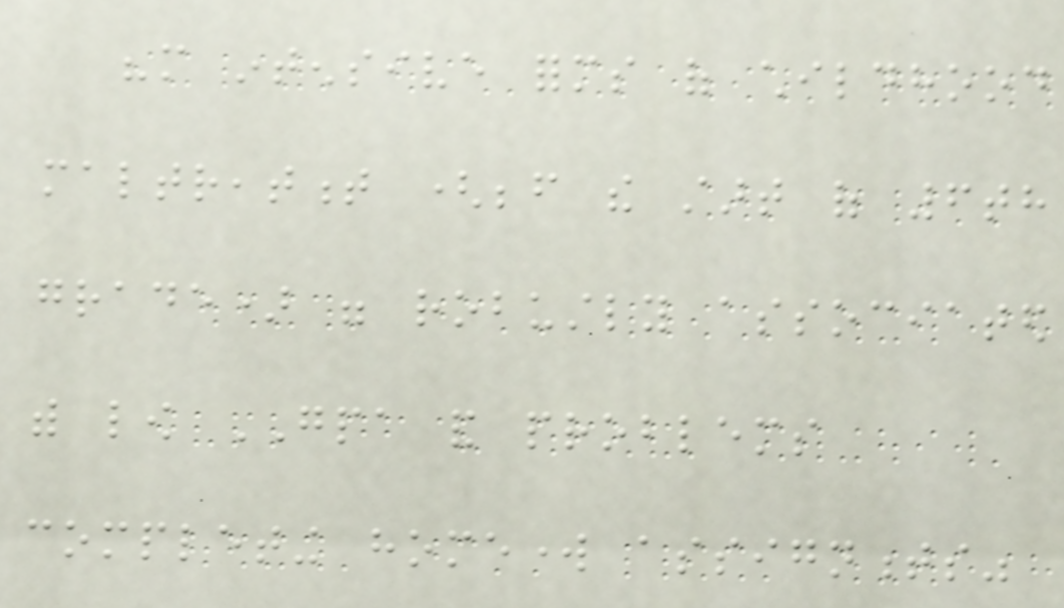"more intensive forms of childhood
maltreatment (before the start of 6th
grade) were robustly associated
with low GPA and problems
completing homework assignments"
